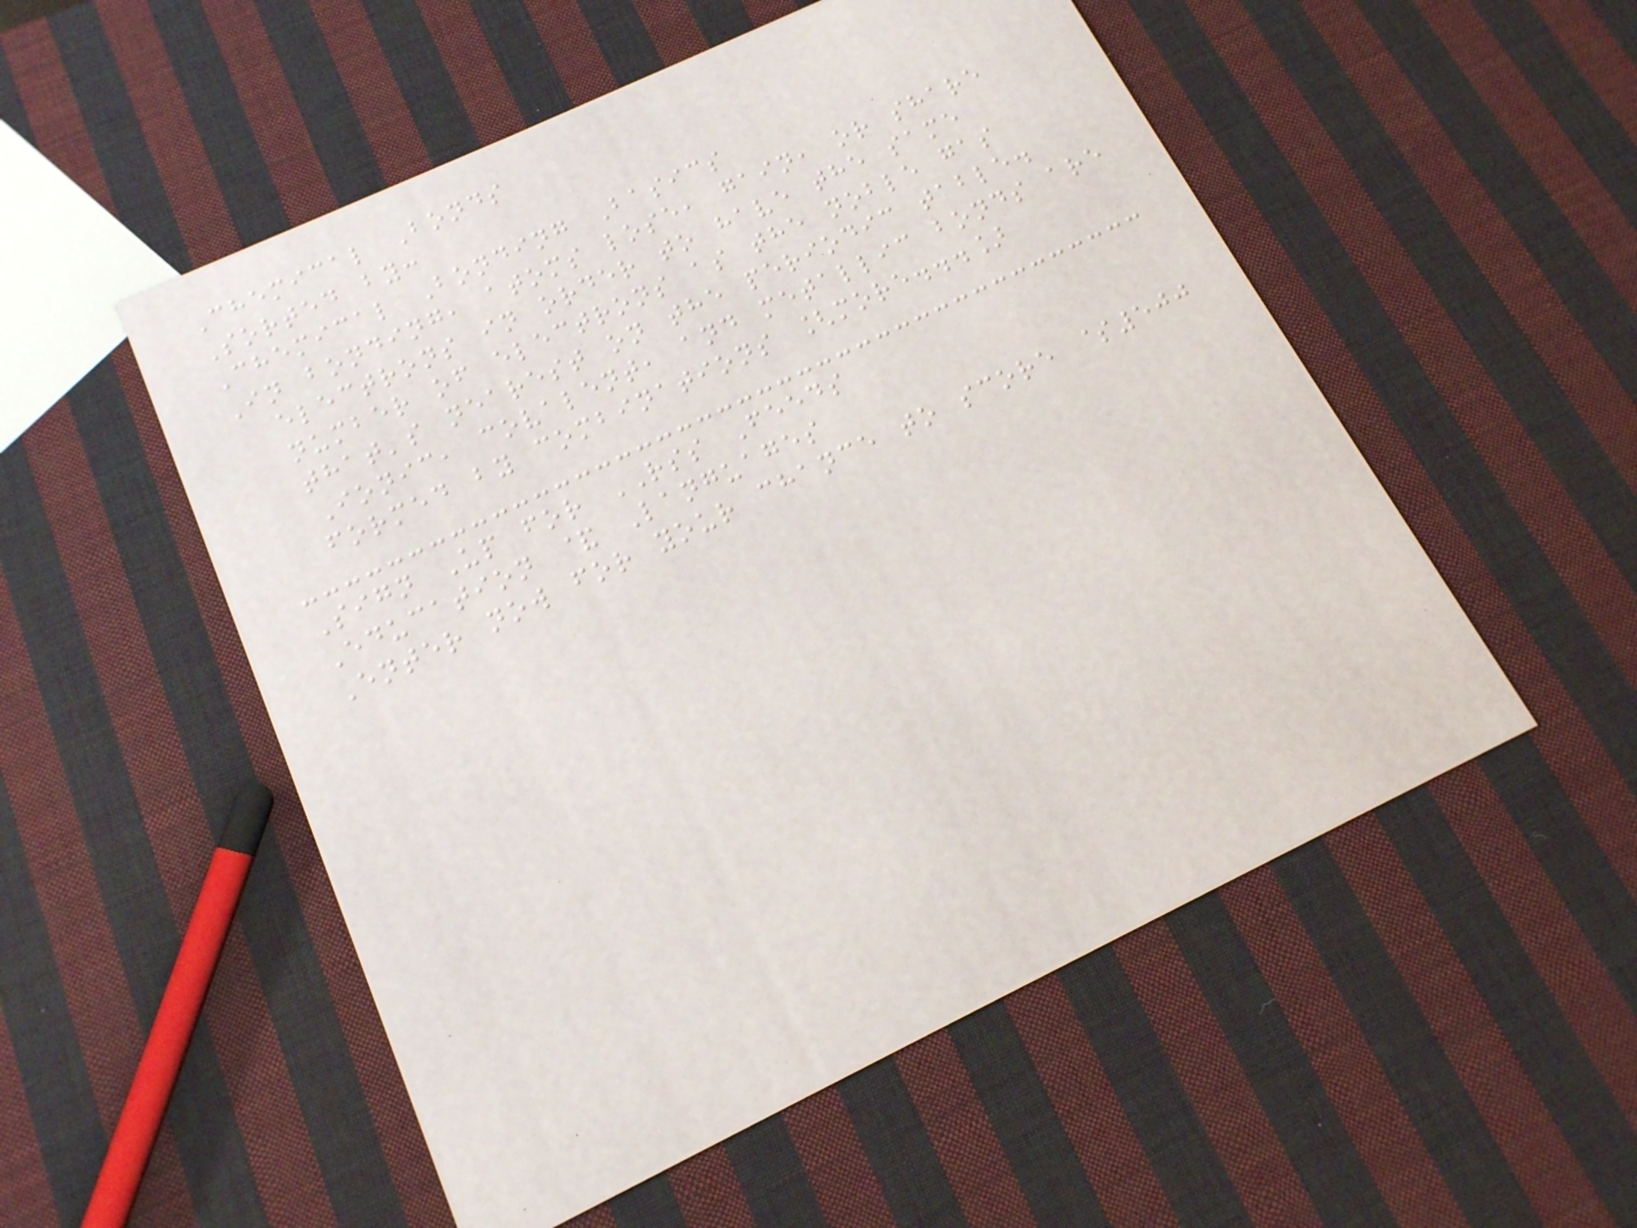Chemical Bonds
Sorted by:
Chemical Bonding Basics
In bonding, atoms lose, gain, or share
electrons in order to have the same
number of electrons as the noble gas
that's nearest on the periodic table.
Ionic, covalent, and metallic bonds are
formed by combinations [more...]
Sign Up for RSS Feeds
Education & Languages
Enter now for your chance to score $500
